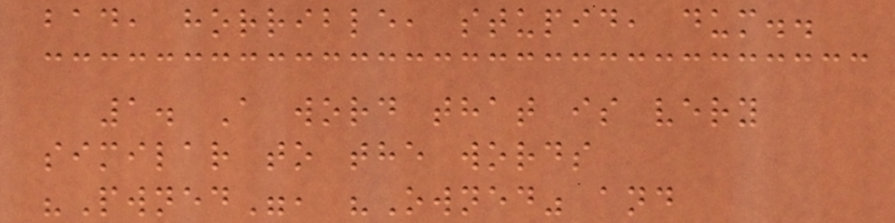bad, horrible, stupid, dum..
1. A word that is very
similar to the words
"Pwned", "Owned" and
